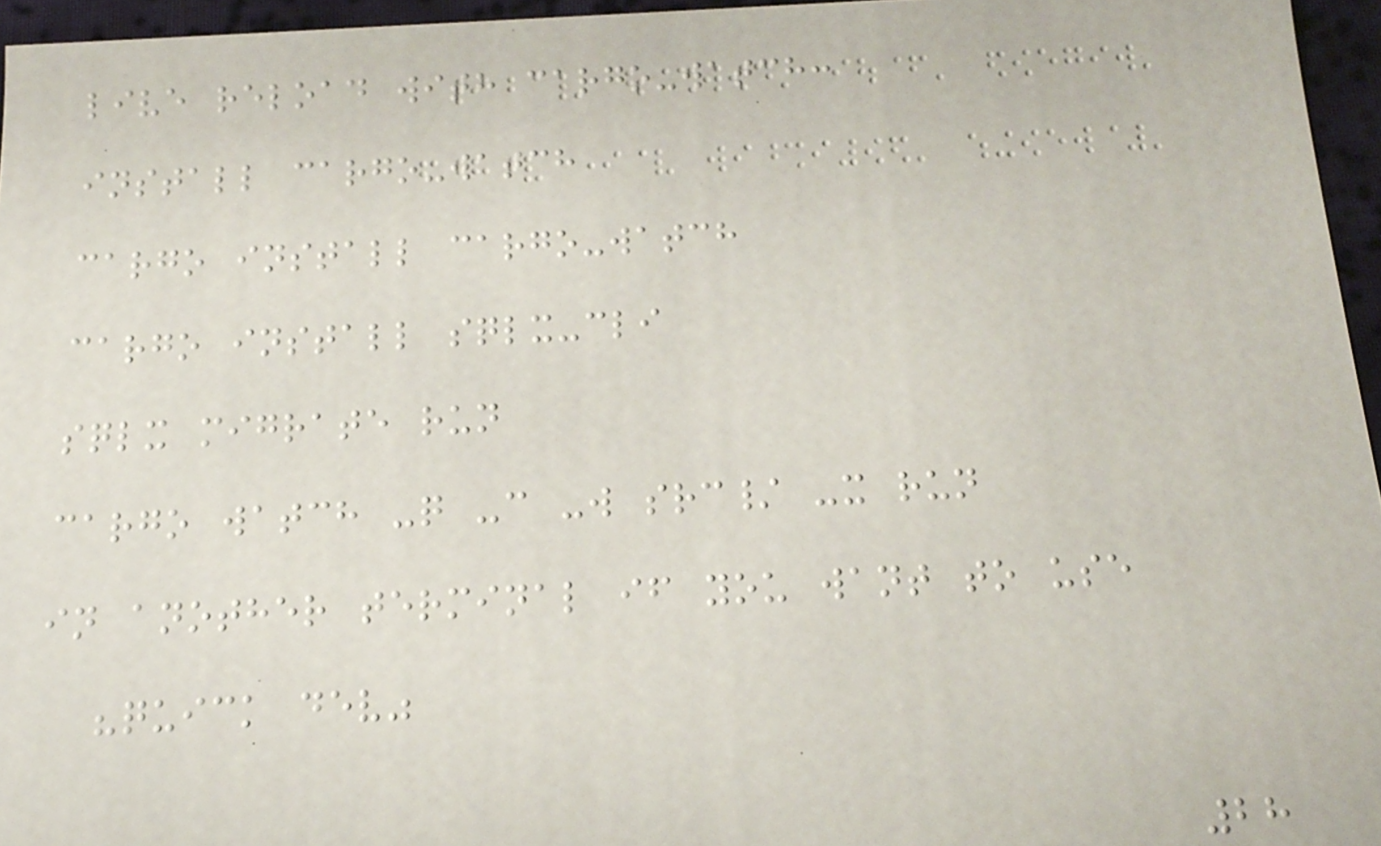live reload with cargo-watch:
install cargo-watch
cargo install cargo-watch
cargo install sqlx-cli
sqlx migrate run
cargo watch -q -c -w src/ -x run
in another terminal if you want to use
"quick dev"
28
